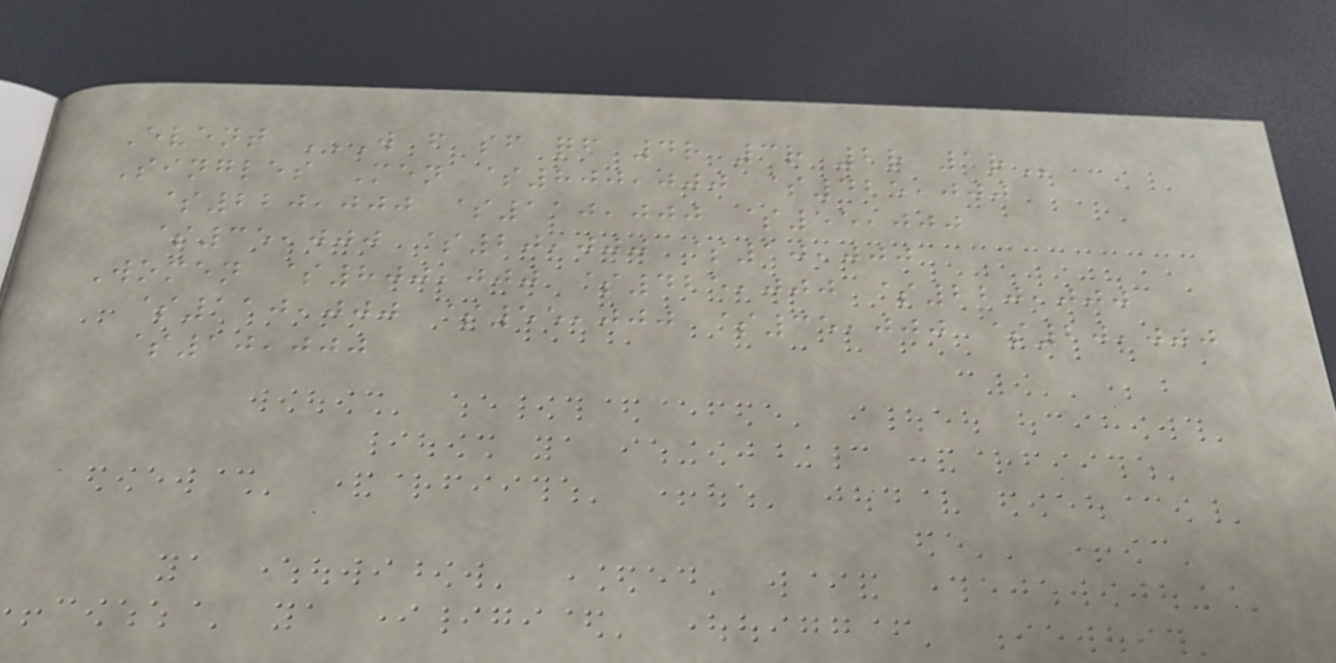Event W F SF QF 4R 3R 2R 1R
Singles Men $800,000 $425,000
$220,000 $110,000 $55,000
$35,000 $20,000 $10,000
Women $800,000 $425,000 $220,000
$110,000 $55,000 $35,000 $20,000
$10,000
